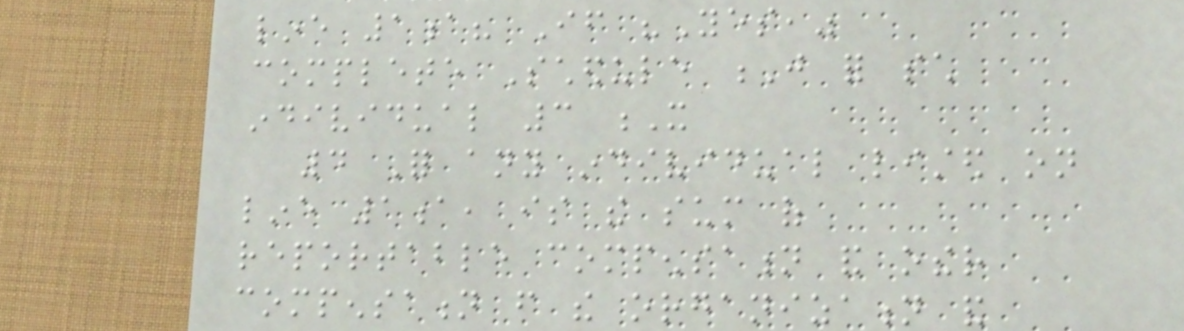line 1a? If "Yes,"
complete Schedule J for such
individual 3 X
4 For any individual listed on
line 1a, is the sum of
reportable compensation and other
compensation from the organization and
